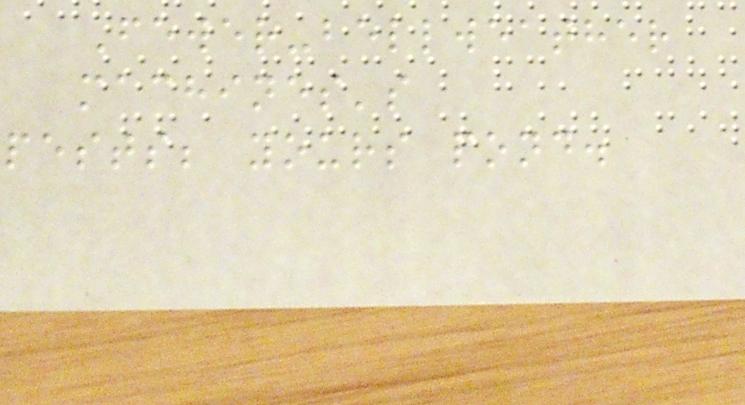Fewer-bellweather
machines's
pests; yours pond.
